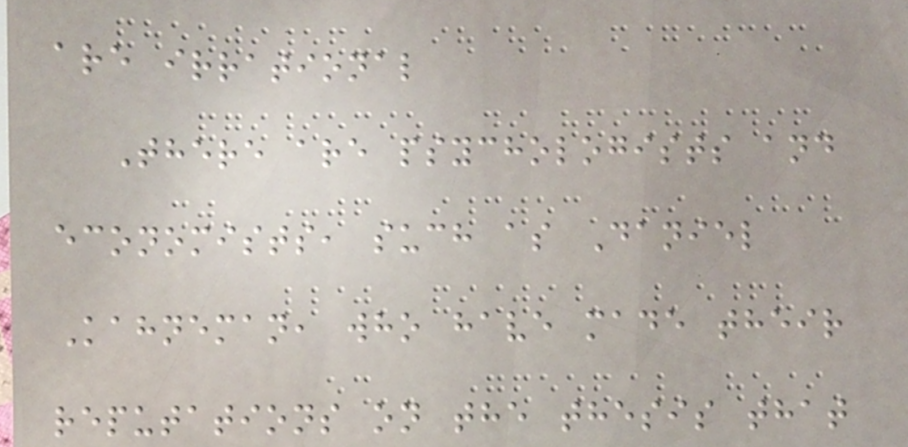are irrational
There are psychologists and
economists, such as Daniel
Kahneman, who have made their
reputations on the thesis that
